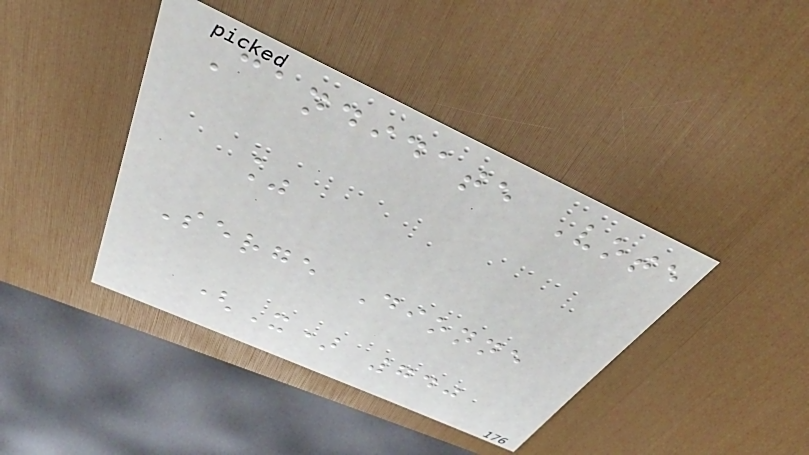Candidate Vote
%
Serge Dionne
(X) 740
